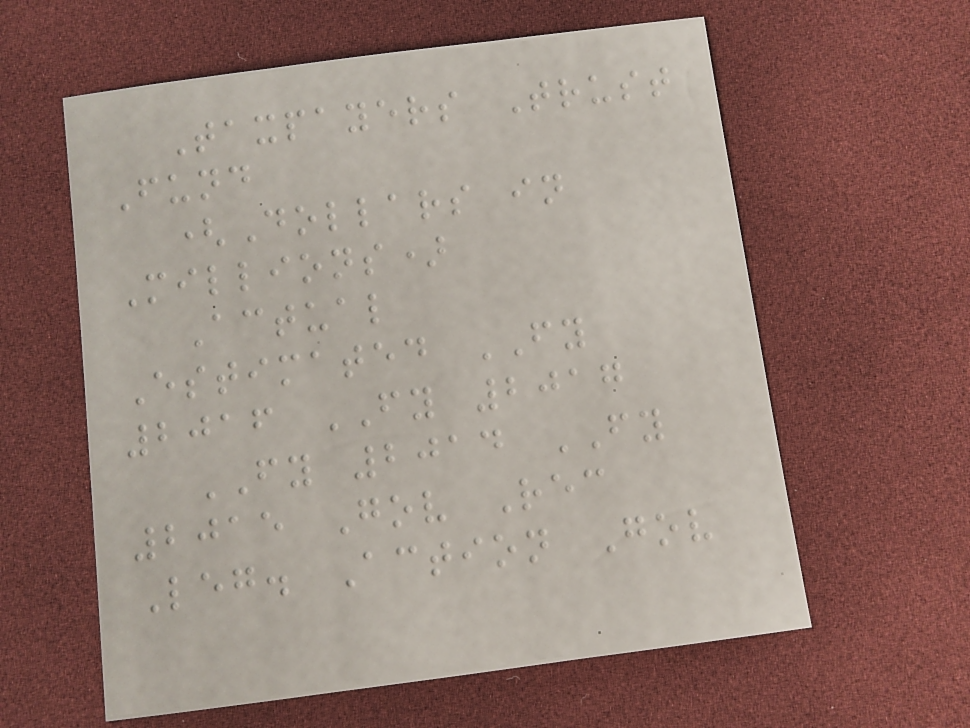Taxpayers Trust
Fund
(Dollars in
Millions)
Actual
Estimated FY
2016 FY 2017
FY 2014 FY
2015 Gov Rec
Leg. Action Gov
